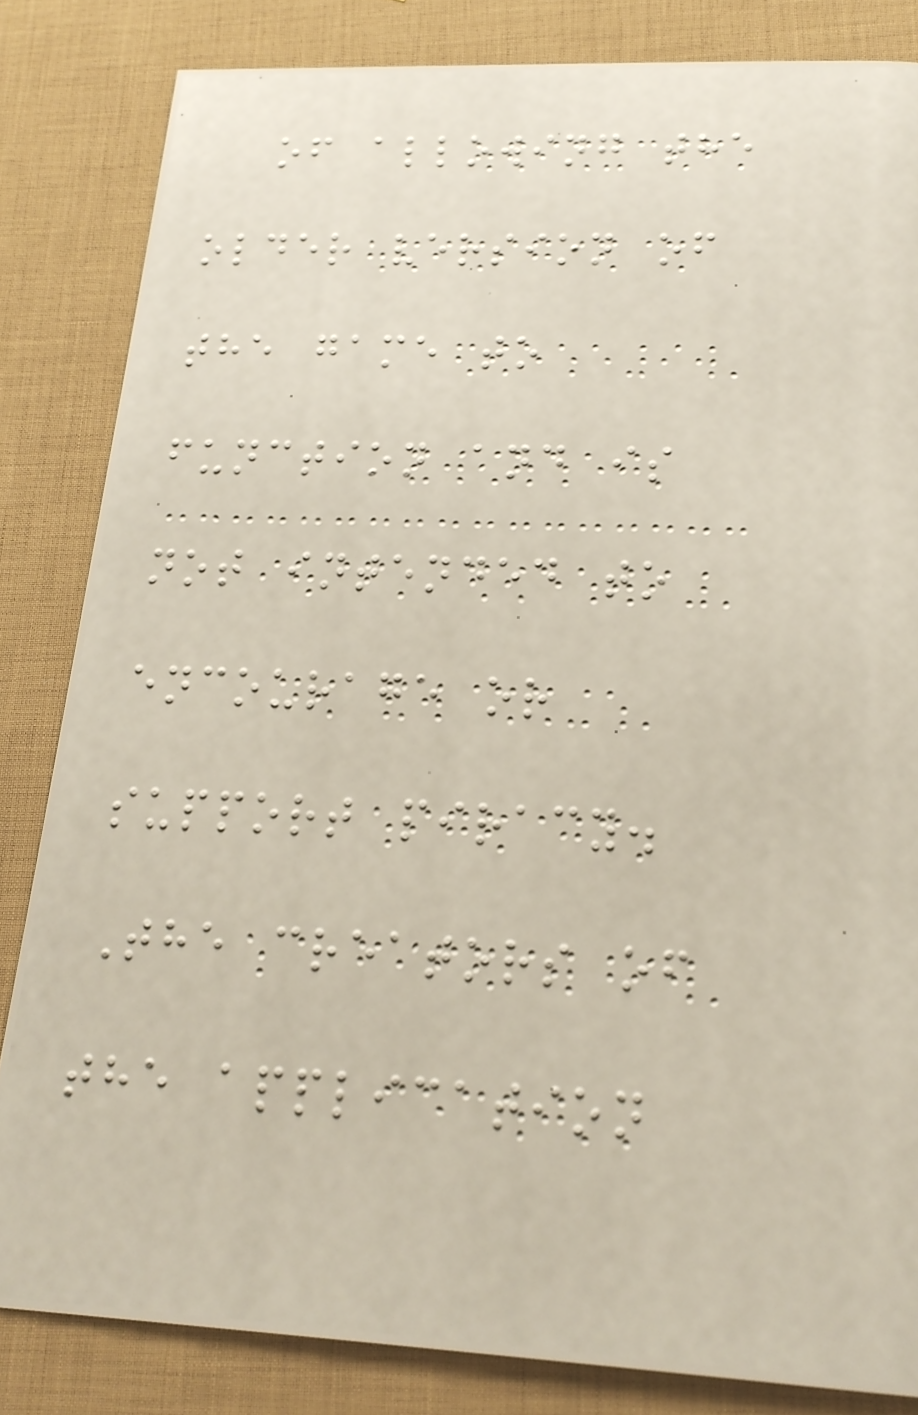of allowing the
older version of
the game to
function and is
not intended to
encourage or
support piracy.
The creators of
the application
